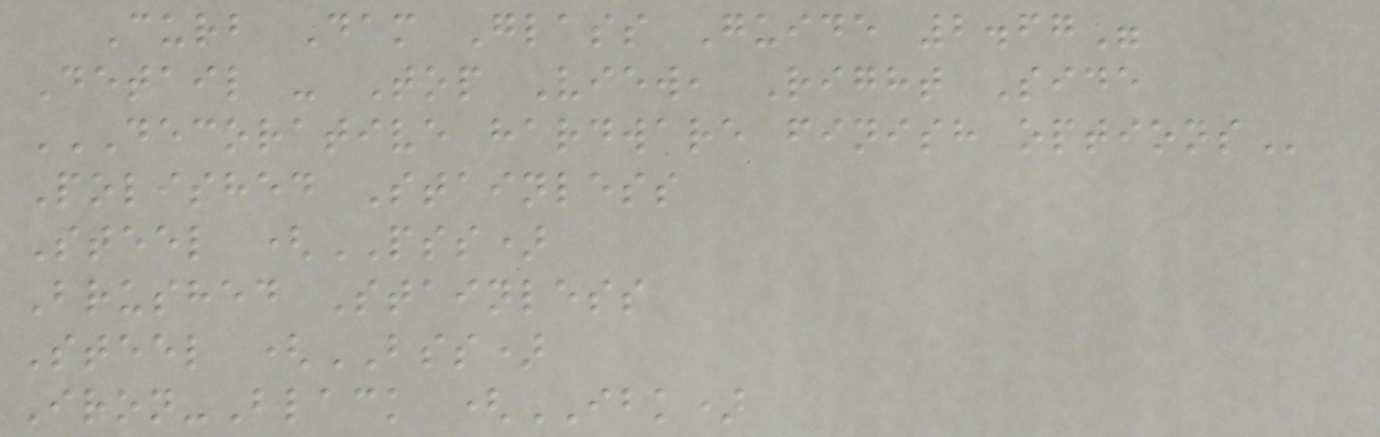Curb Dam Glass Guide 2.67"
Detail - Top View, Right Side
DECORATIVE HARDWARE FINISH OPTIONS
Polished Stainless
Steel (PSS)
Brushed Stainless
Steel (BSS)
Iron-Black (IBK)
